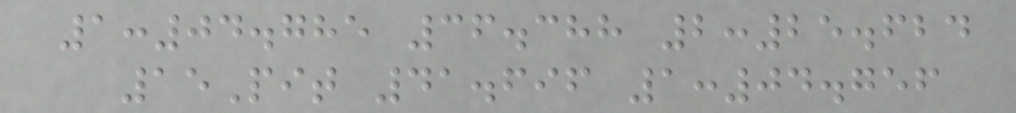1:04.785 36.388 2:25.624
15Pit 41.696 1:04.756
